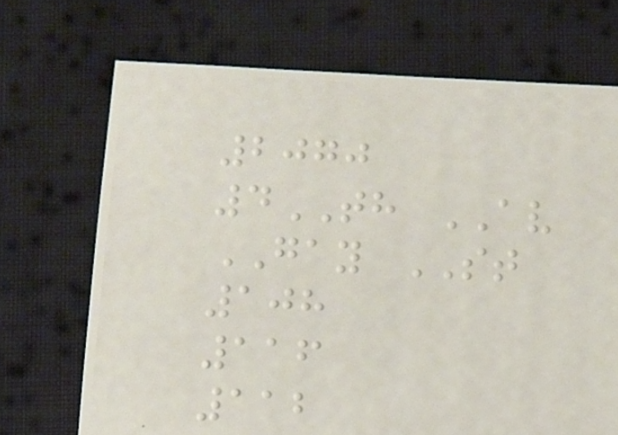2070
4TH AV
GAY ST
108
116
112
